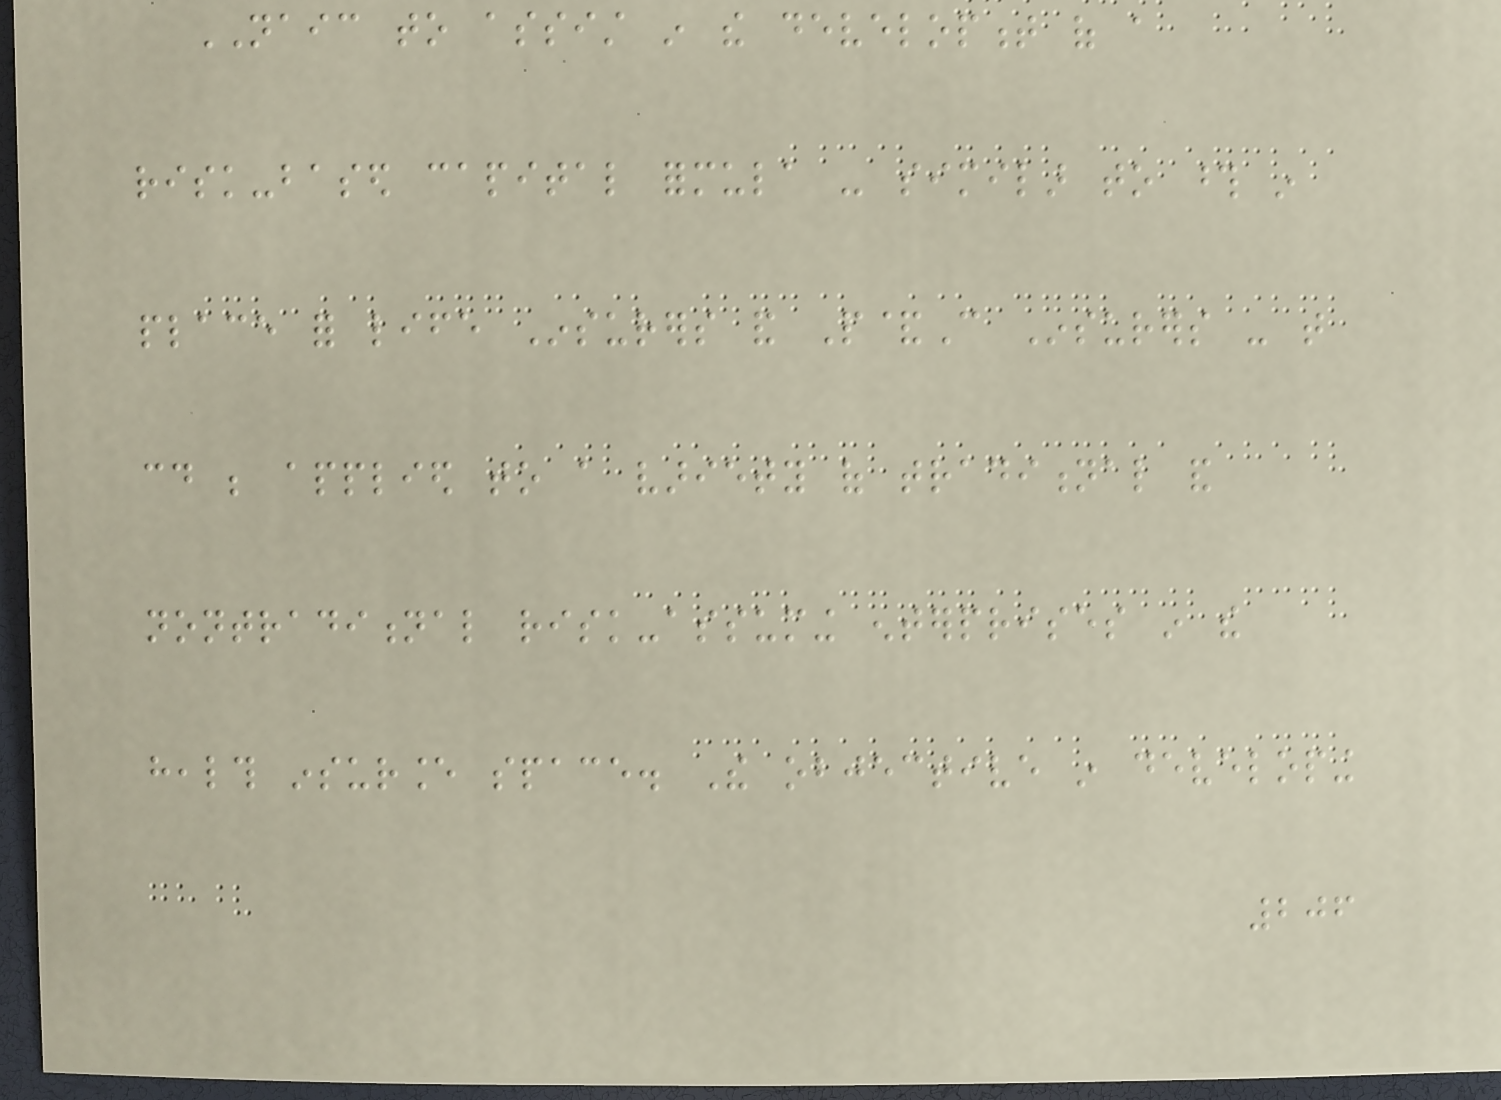NAIC to assist in the development of a
risk-based capital formula - similar to those in
place for life Insurers and P&C Insurers - that
could be applied to a variety of traditional and
nontraditional risk-assuming enterprises in the
health insurance space. The objective in developing
206
